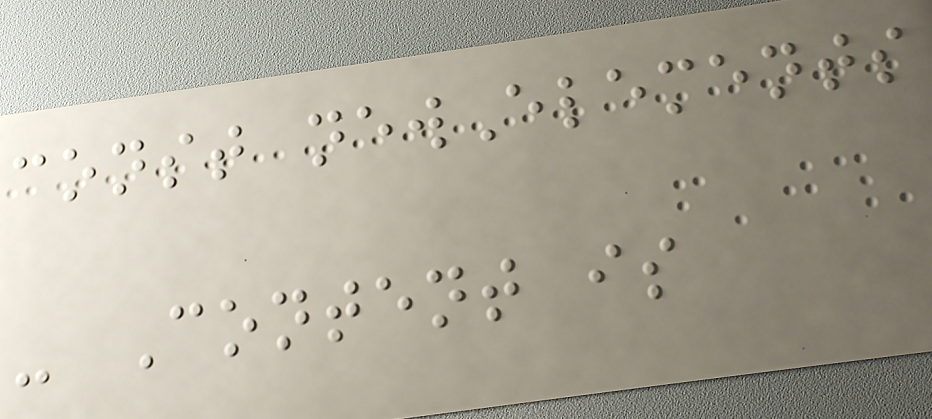const newElements
- Content is
